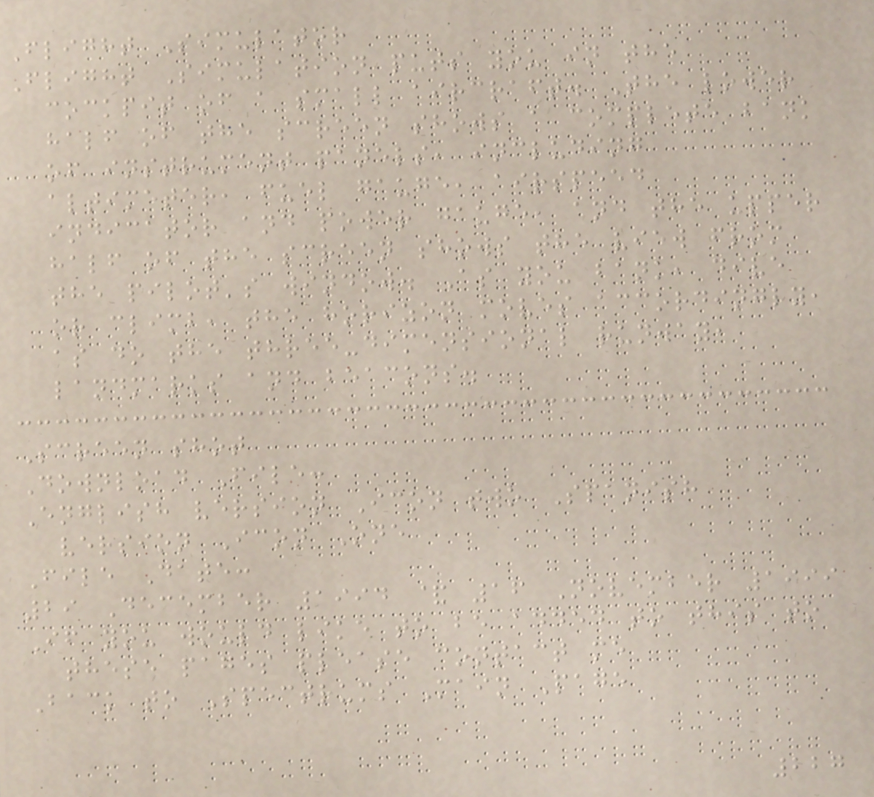Flight Simulator
Flight Simulation puts you in the
cockpit of a small aircraft. The lower
half of the screen shows a complete bank
of instrument panels, including
altimeter, fuel gauge, airspeed
indicator and power gauge, and the upper
half of the screen shows the view from
the pilot's window. As you bank, dive
or climb, the horizon moves accordingly,
as do the three-dimensional runway,
landmarks and beacons.
Screen shot
Download File:
English version Icon two Spanish
version Icon One
File Date:
29 December 1994 & 16 November 1999
If you would like to be added to this to
these pages please contact me
Back to Spectrums Main Page
227
